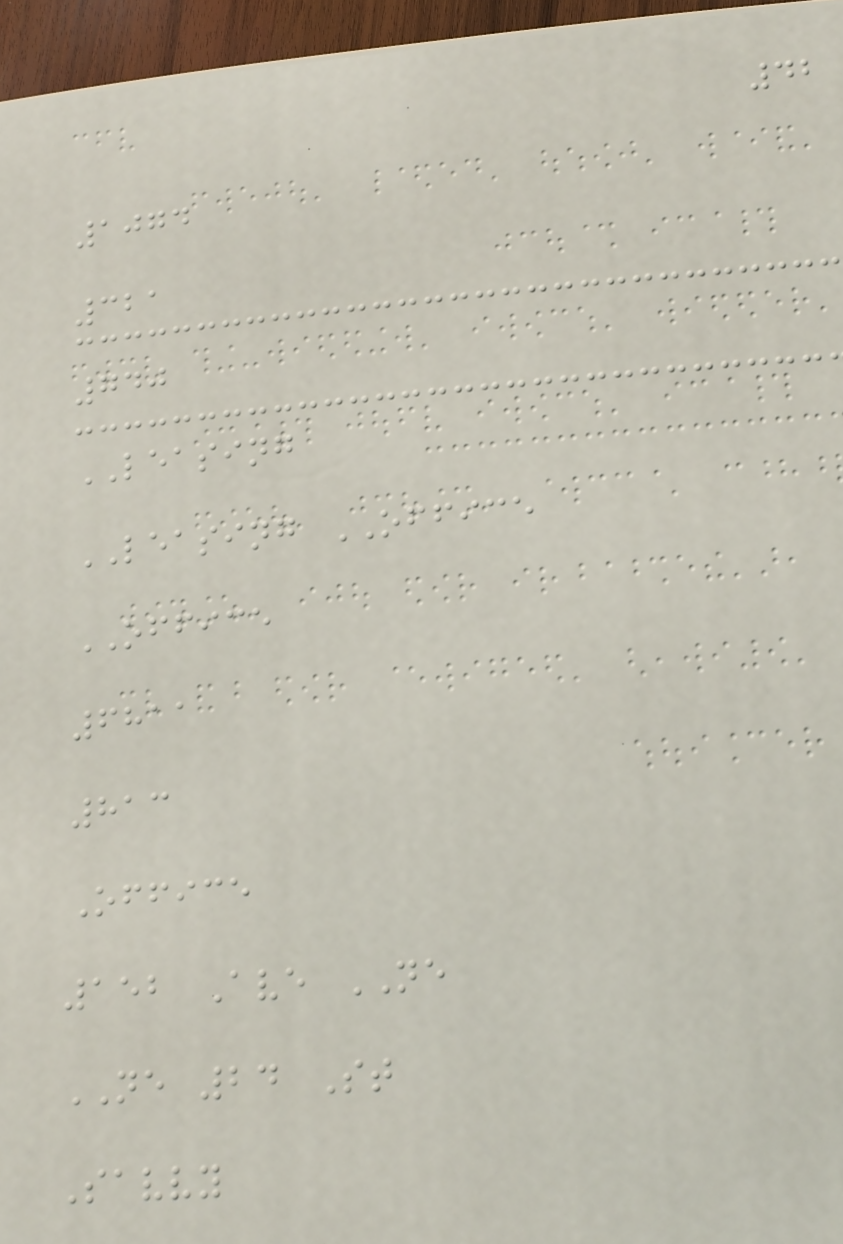42
1074
321
740
LEASING
LEASING OFFICE
OFFICE
6811
813
Office
152 Ave NE
NE 24 St
Savvy
